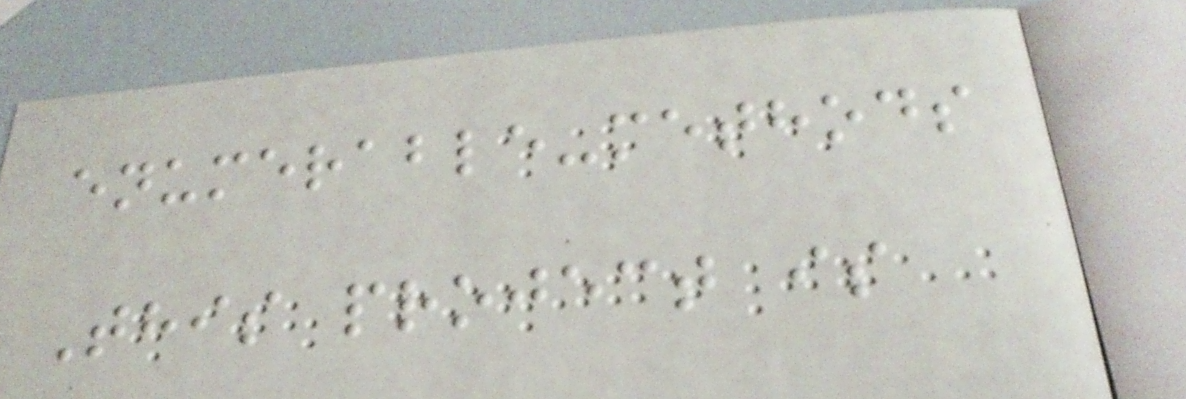enumerable-methods
This project is
